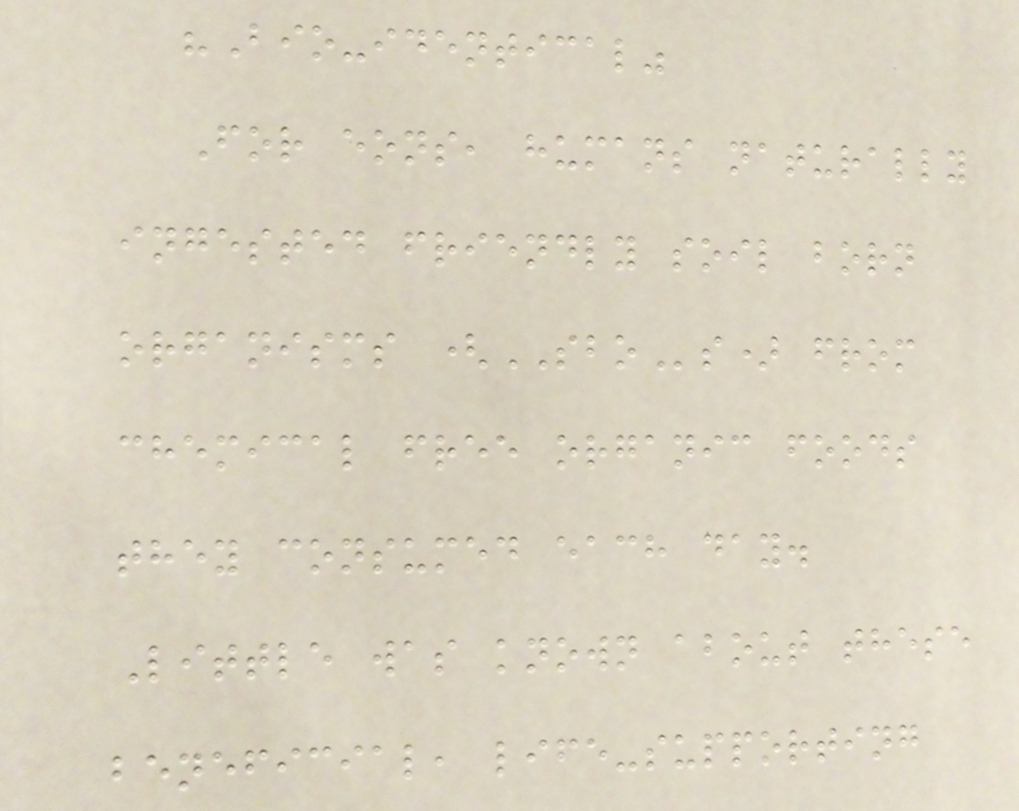"Bio-identical"
For eons, humans naturally
ingested friendly soil born
organisms (SBOs) from
chemical free organic foods
they consumed each day.
Little was known about these
beneficial, life-supporting
